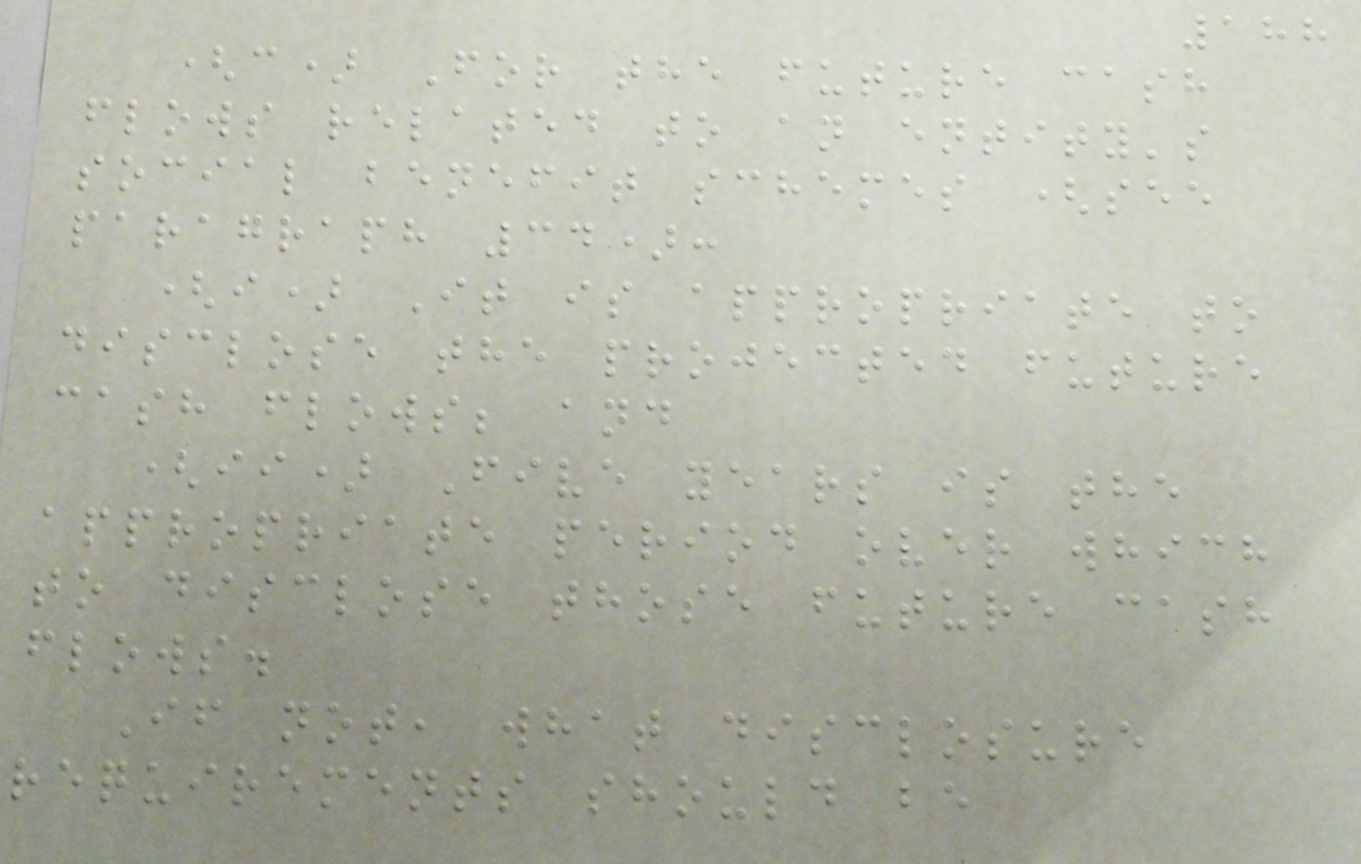188
(c) For the future cash
flows related to an entity's
social benefit schemes (see
paragraph 34):
(i) It is appropriate to
disclose the projected future
cash flows; and
(ii) Five years is the
appropriate period over which
to disclose those future cash
flows.
If not, what disclosure
requirements should be
